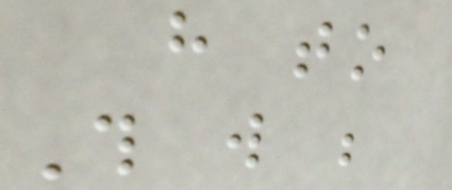have to
This will be
